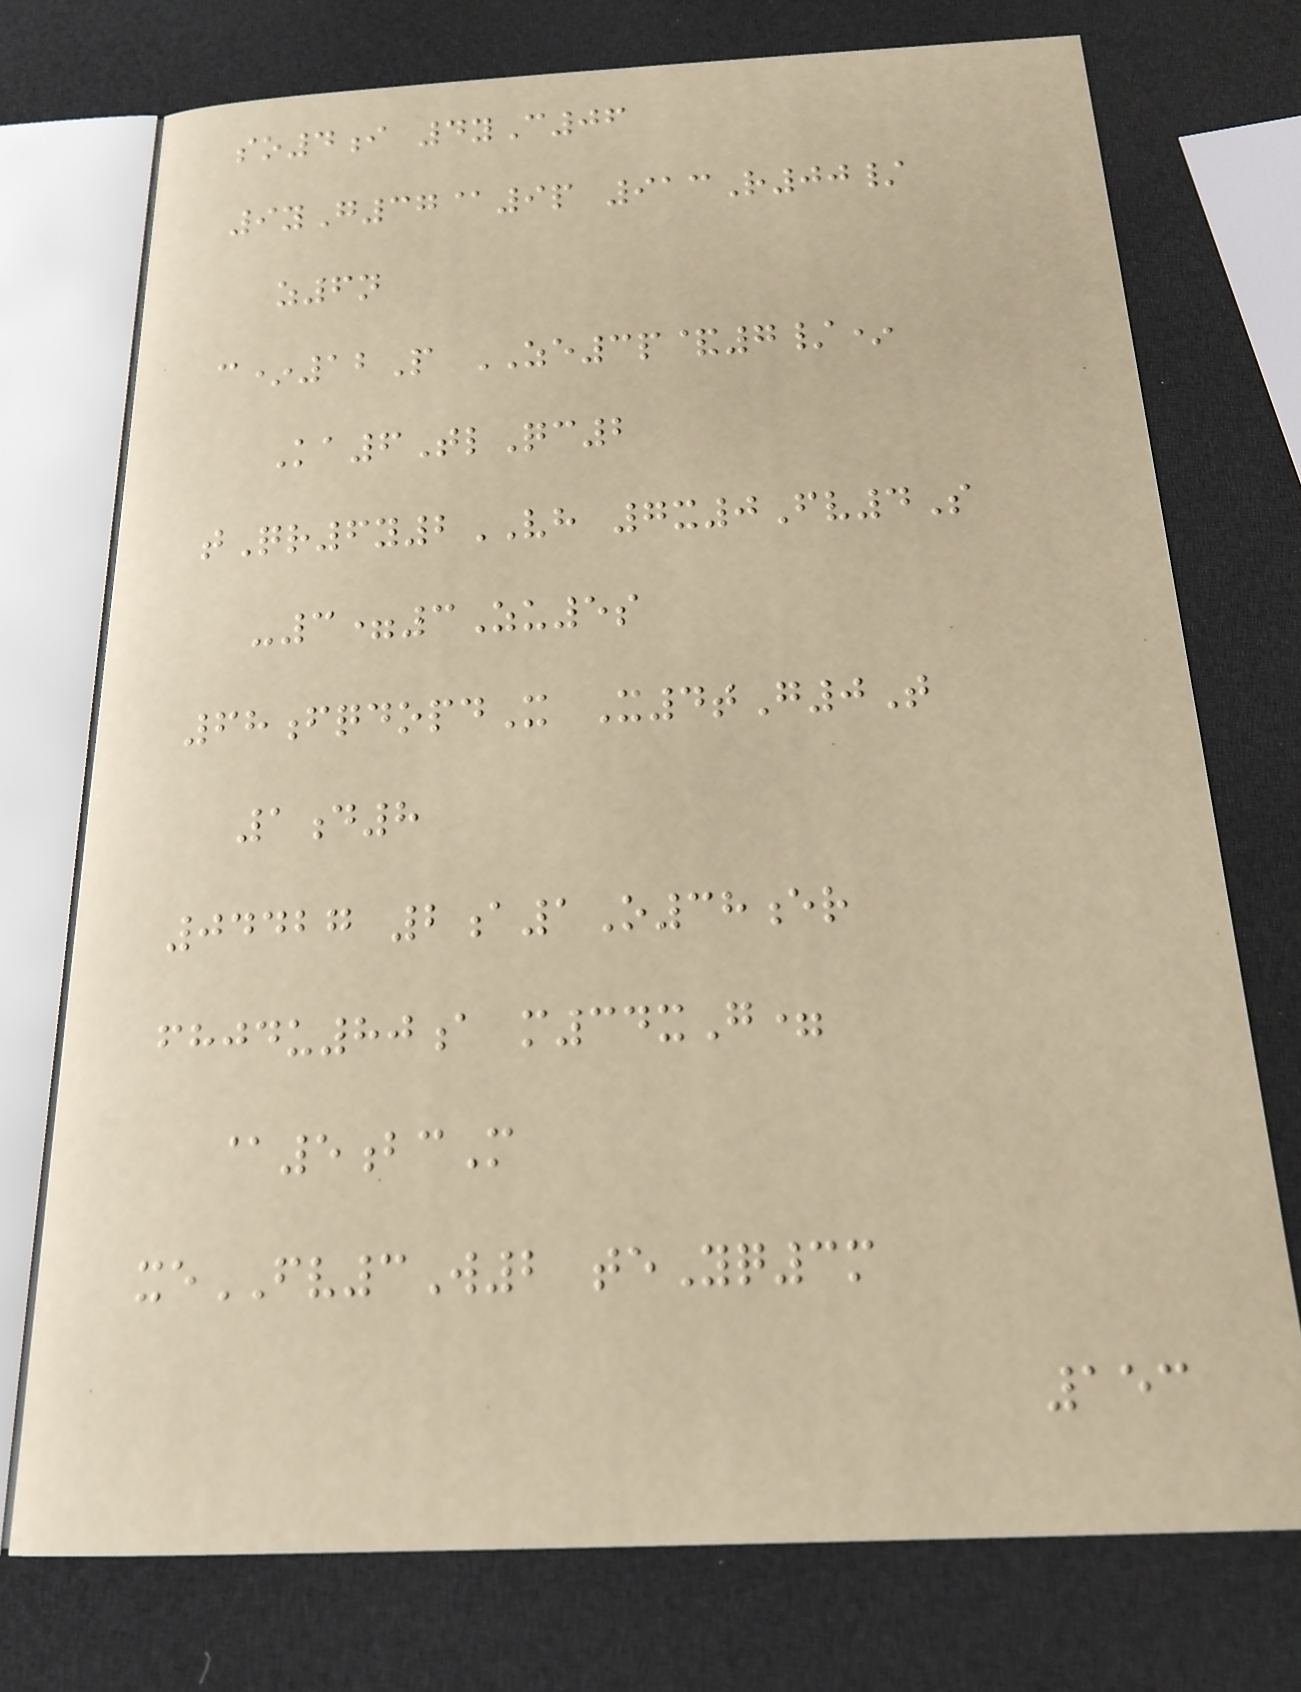so4i 4yC06
9yG37@9p 913R00/
z6n
c*12P ZE3p&7/*
Ka6TlQc2
tQr6y2VH 7x0Fv4S
-3=3Zu5s
68fqdopdX X4tG0T
1d8
04427 2a1O38er
fhjdu80a m34xG=
@5bcM
xeFV3W2 teYq3m
153
